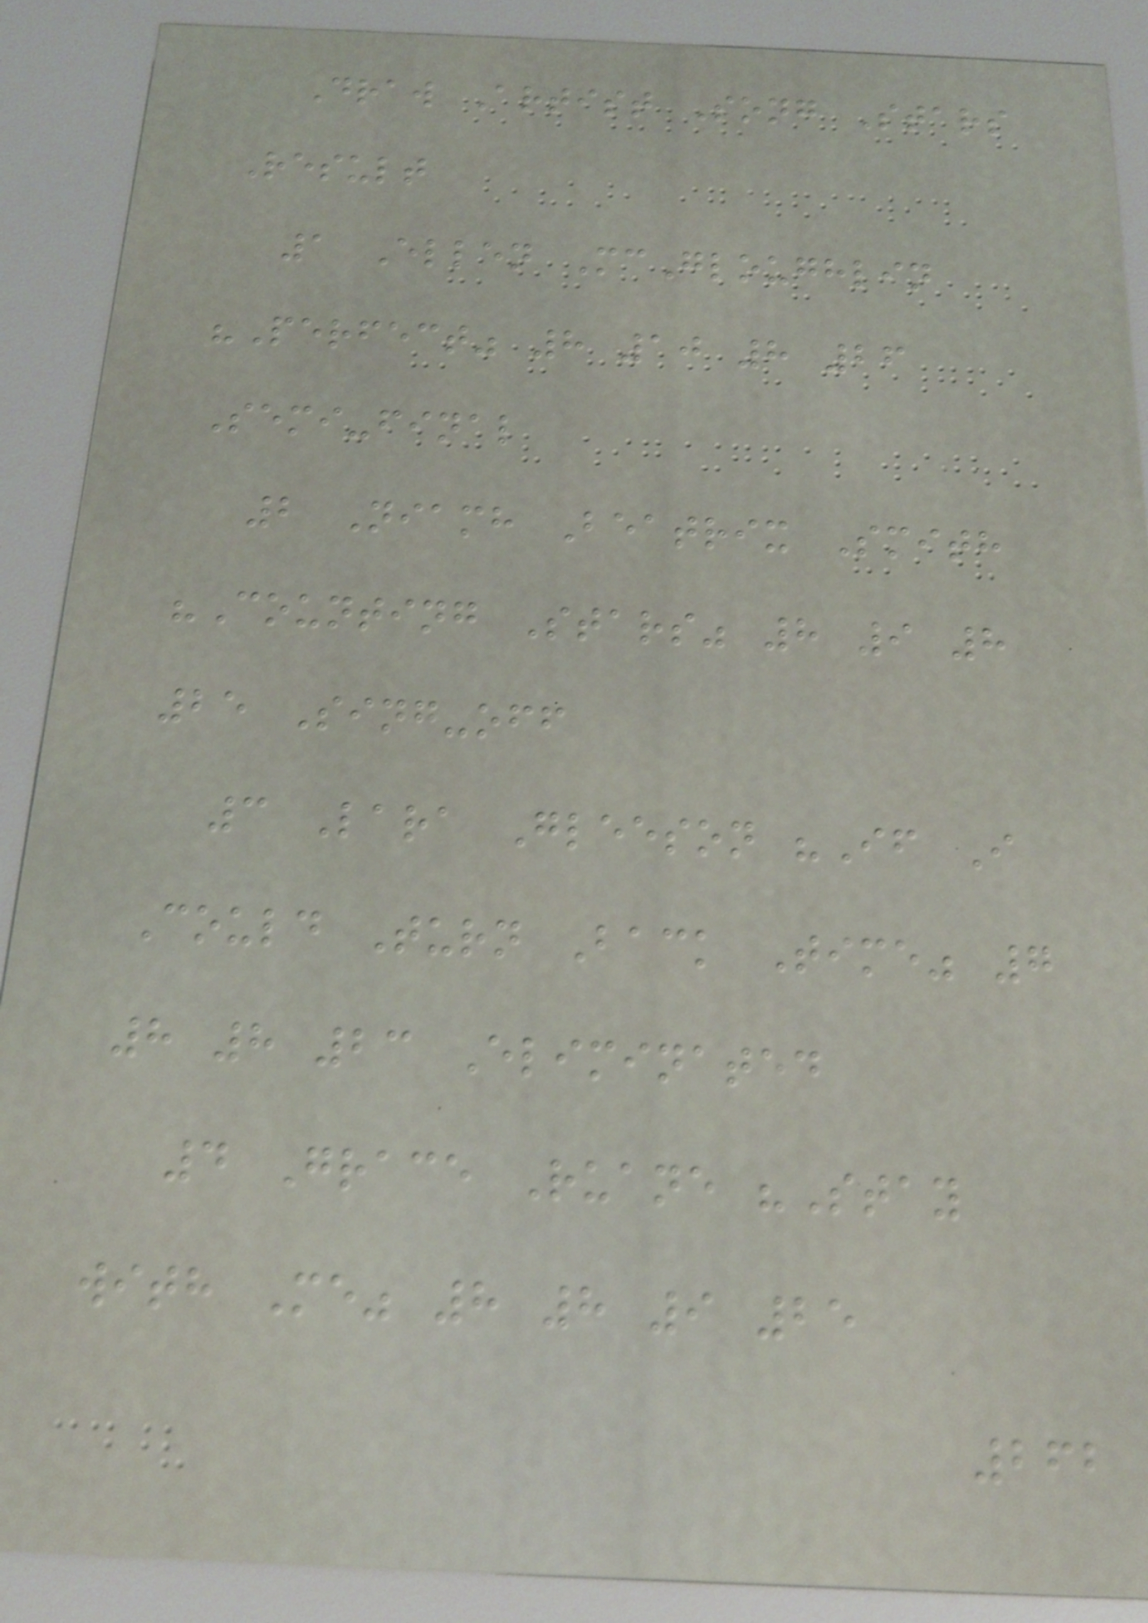Draw Artist Song Stars
Result
1 Ellen McGloughlin
"Perfect" 8 10 8 26
Semi-final
2 Niamh Beatrix Smith
"Counting Stars" 8 9 8
25 Sing-off
3 Lara Gleeson "If I
Could Turn Back Time" 7
8 8 23 Eliminated
4 Grace Ruane "Stay
with Me" 8 8 9 25
262
